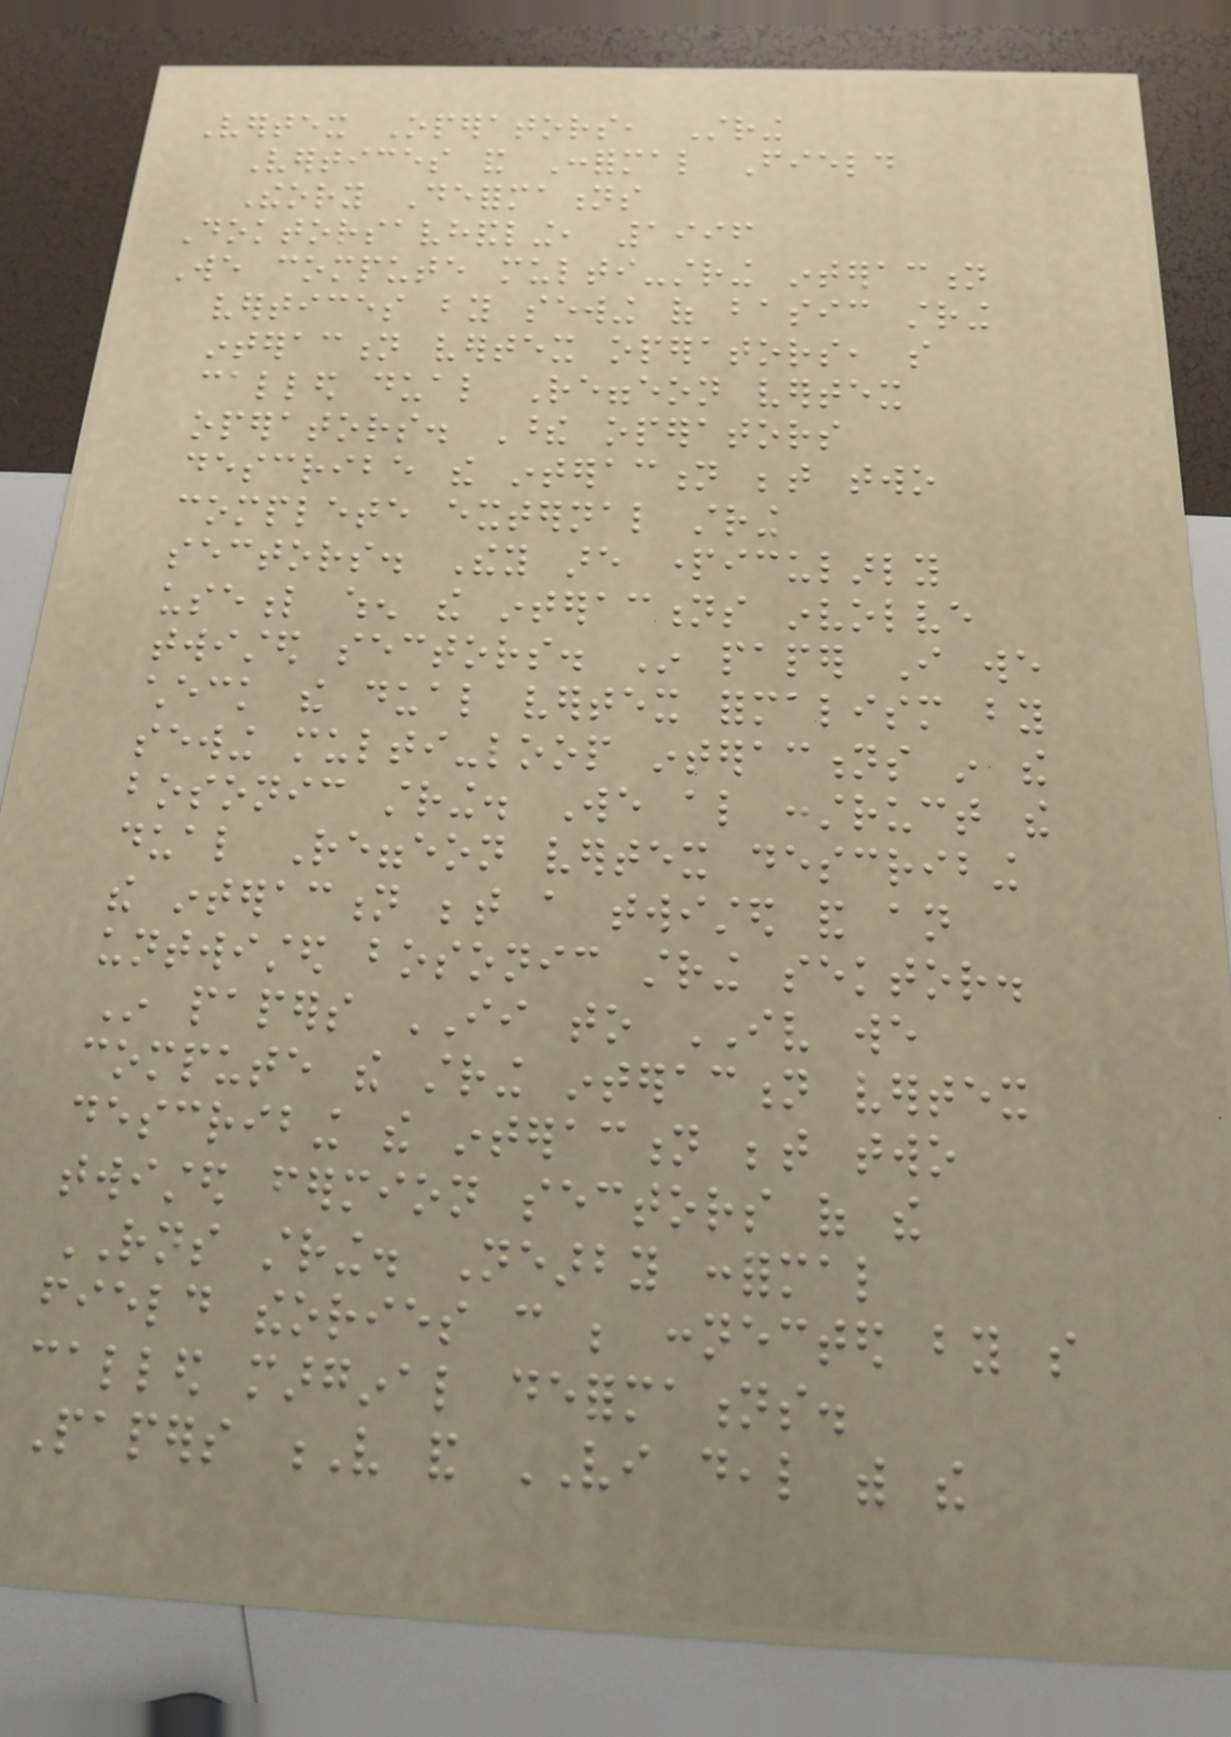Vertex Operators, String
Vertices and Conformal Field
Theory Deformations
Doktorsavhandling, 1996
We compute multi-string interaction
vertices by sewing of basic string
interaction vertex operators, so
called dual Reggeon vertex
operators. These operators
describe the interaction between two
complete external string
sectors. They are particularly
useful when the interactions involve
twisted sectors. In paper I we
check the dual vertex formalism by
sewing multi-loop interactions in the
bosonic string. We also construct the
dual Reggeon vertex describing
the interaction between a twisted and an
untwisted bosonic string sektor.
In papers II to IV we
compute the string interaction vertex
describing the interaction between two
twisted fermion sectors of the
RNS string. Nearby conformal
field theories can be connected by so
called marginal deformations.
Papers V and VI deal with the
